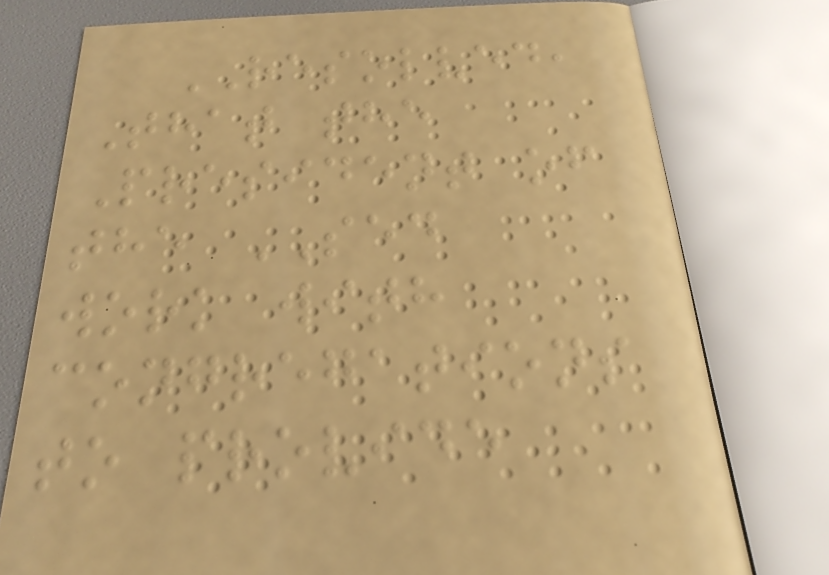RESOLVED,
That the
President of
the SED
work with
congregations
to provide
